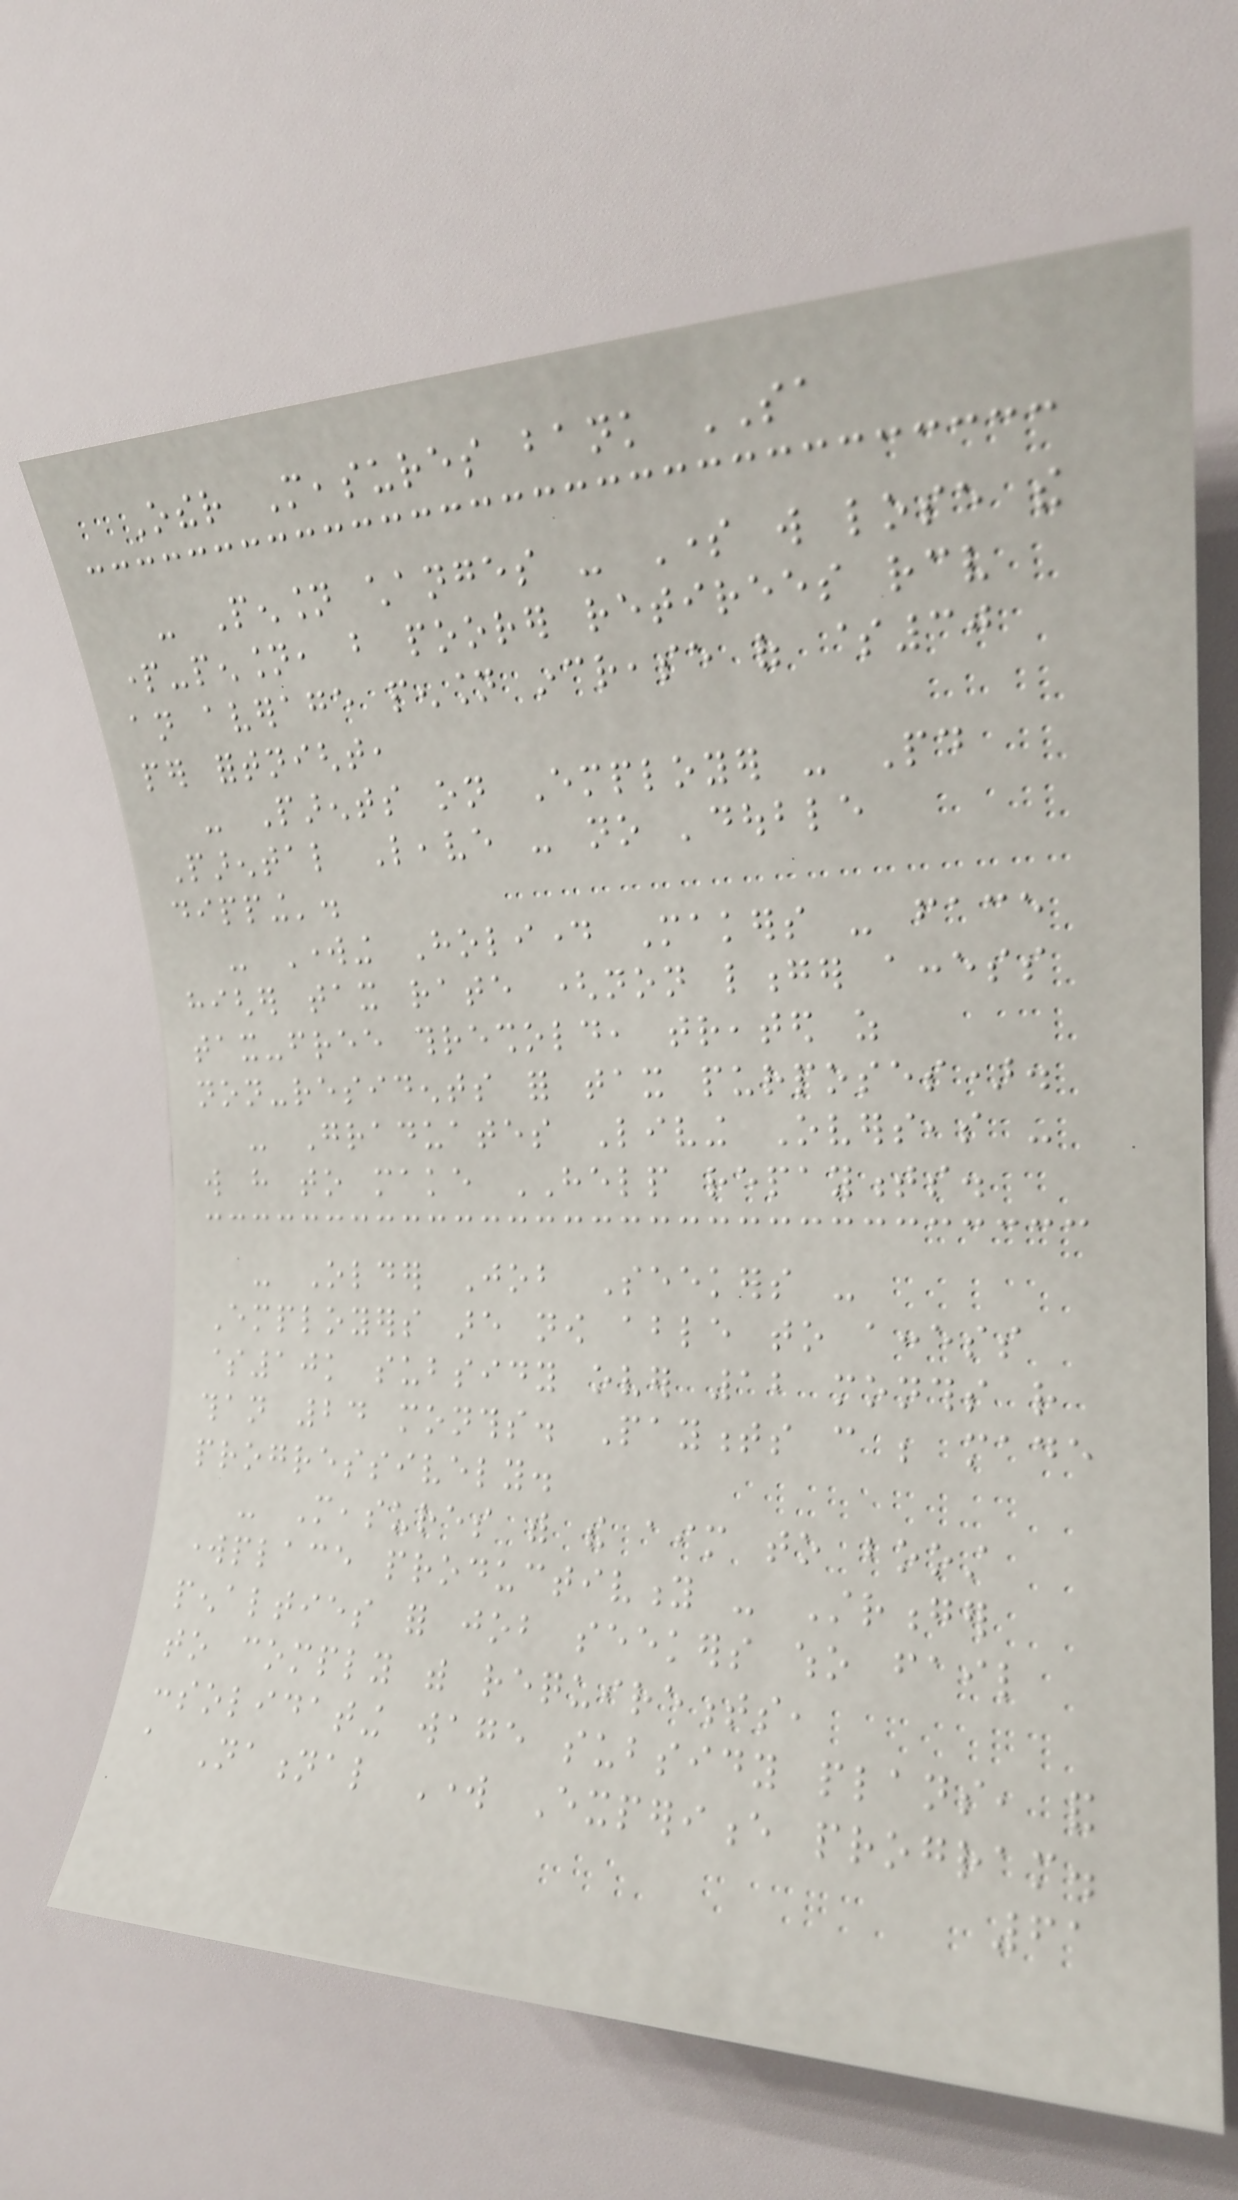Other Measures bank SA
- Pension changes - Some will lose the
part-pension, but poorer retirees receive
an average pension increase of $30
per fortnight,
- Parents on Employer - Paid
Parental Leave - no 'double
dipping'.
- Working Holiday Makers - face
higher tax rate (non longer access
tax-free threshold, treated as
non-residents for tax purposes).
- Graduates Living Overseas -
will have to make HELP repayments.
- Older Job Seekers -
Employers are now able to access
$10k subsidy over 12 months rather
than 24 months. Payments can be made
progressively.
- Measures with the aim to boost
workplace productivity - Stronger
penalties for job seekers who fail
to comply with requirements,
consolidating wage subsidy plans, and
a National Work Experience program.
61
